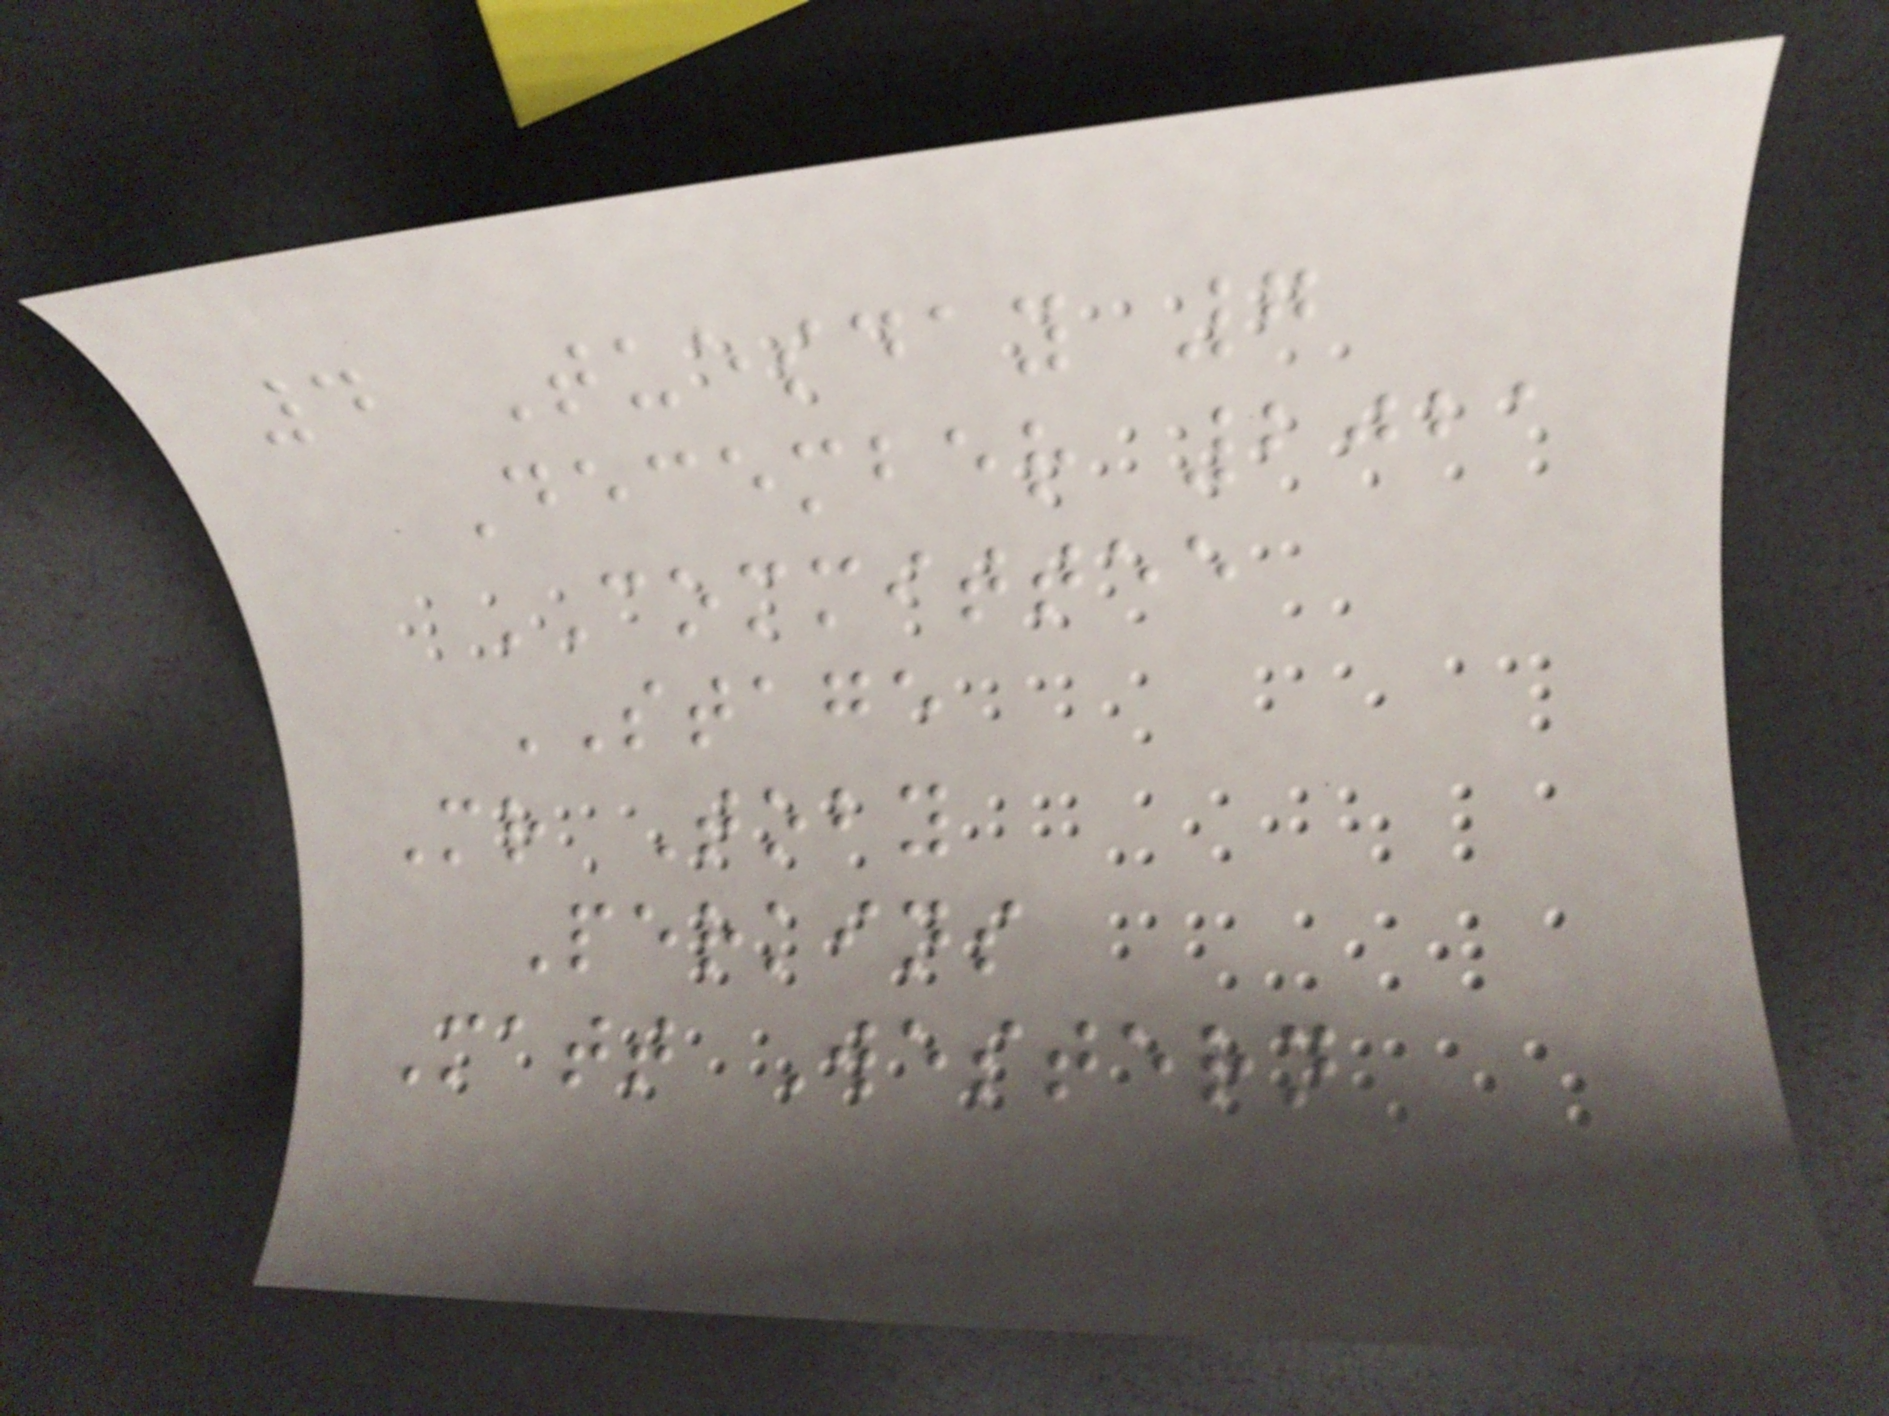4 Tuesday 7
December 2021
COMMITTEE
STAGE
Mr Toby
Perkins
Matt Western
